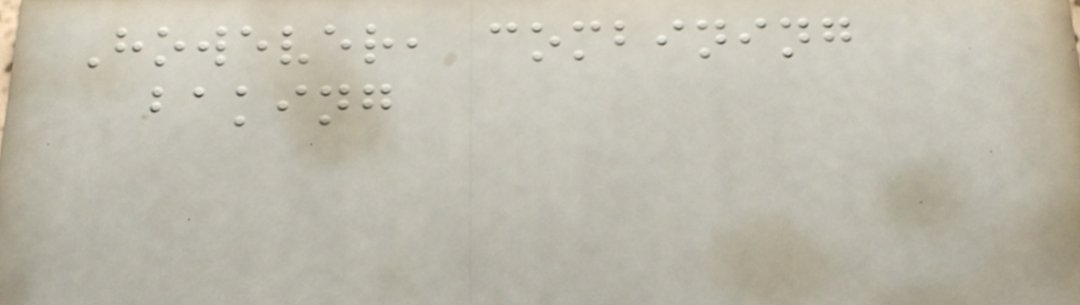However, combining
baking
